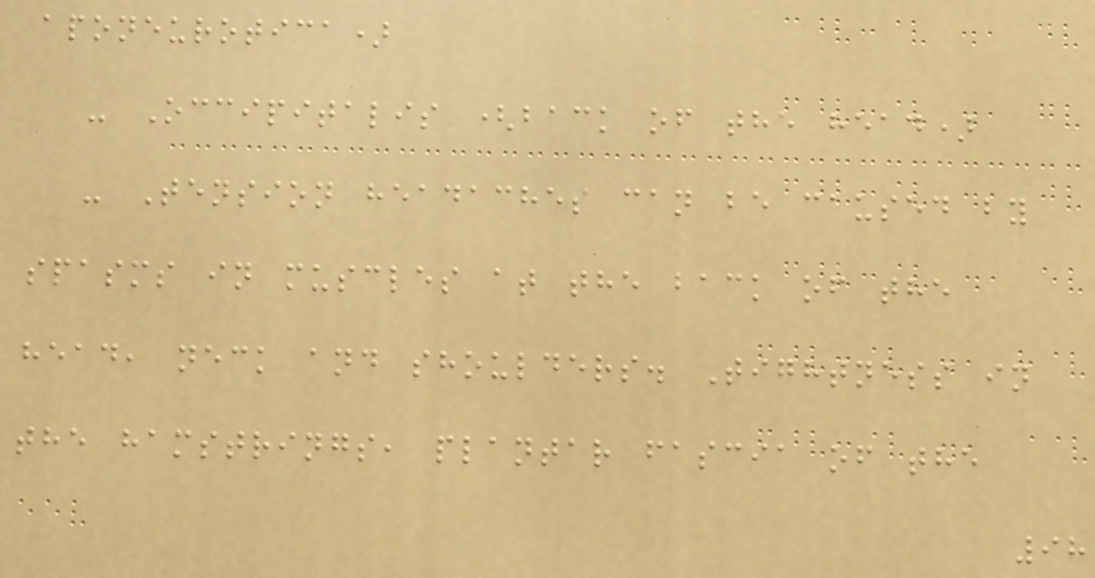aponeurotica)
- Occipitalis (back of the head)
- Tension headaches can be caused by
spasms in muscles at the back of the
head, neck and shoulders. Tightness in
the hamstrings, plantar fascia of the
98
